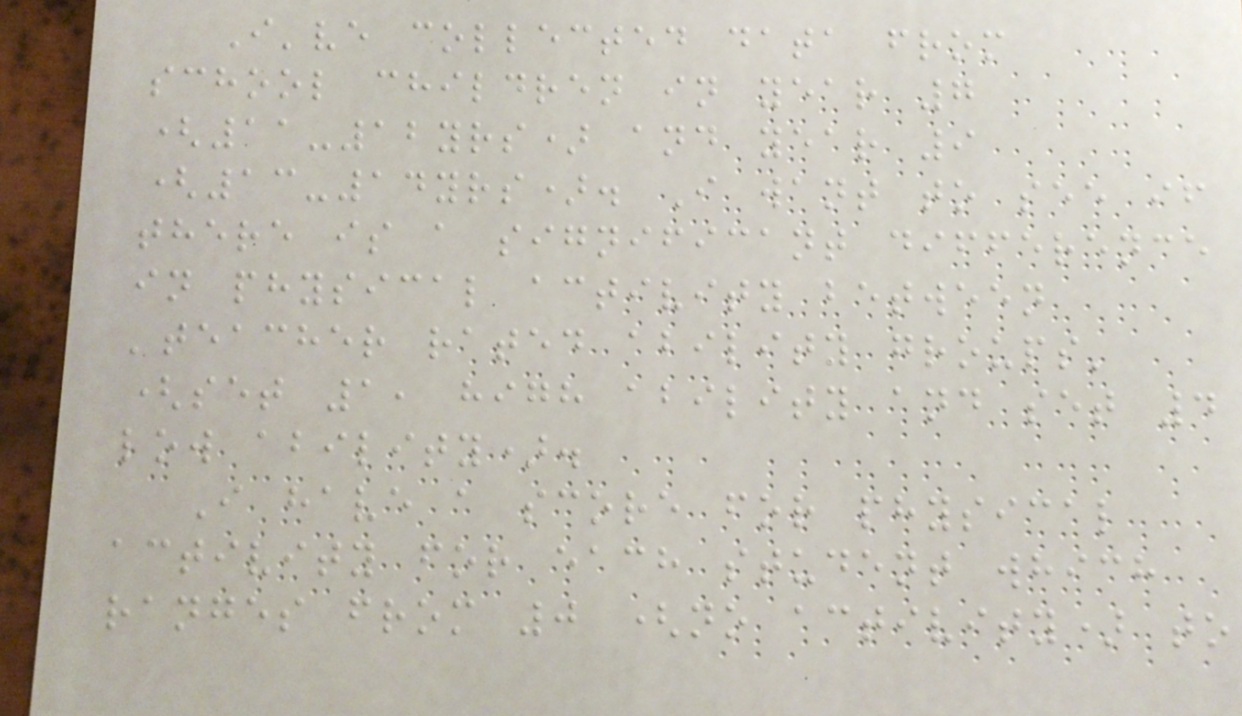I've collected data from
school children in year 7
(11-12yrs) and year 9
(13-14yrs). I want to see if
there is a significant difference
in physical activity between
'teacher rated ability groups'
(set 1, high ability and set 4
low ability).
I have a score for physical
activity for each student which
ranges from 0 (no activity) to
